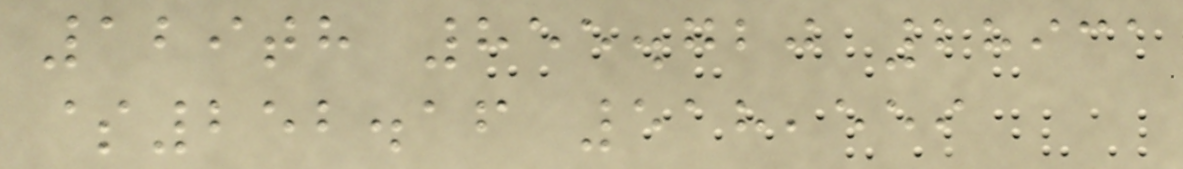129th 855.720 28931
$252.16 518,559
